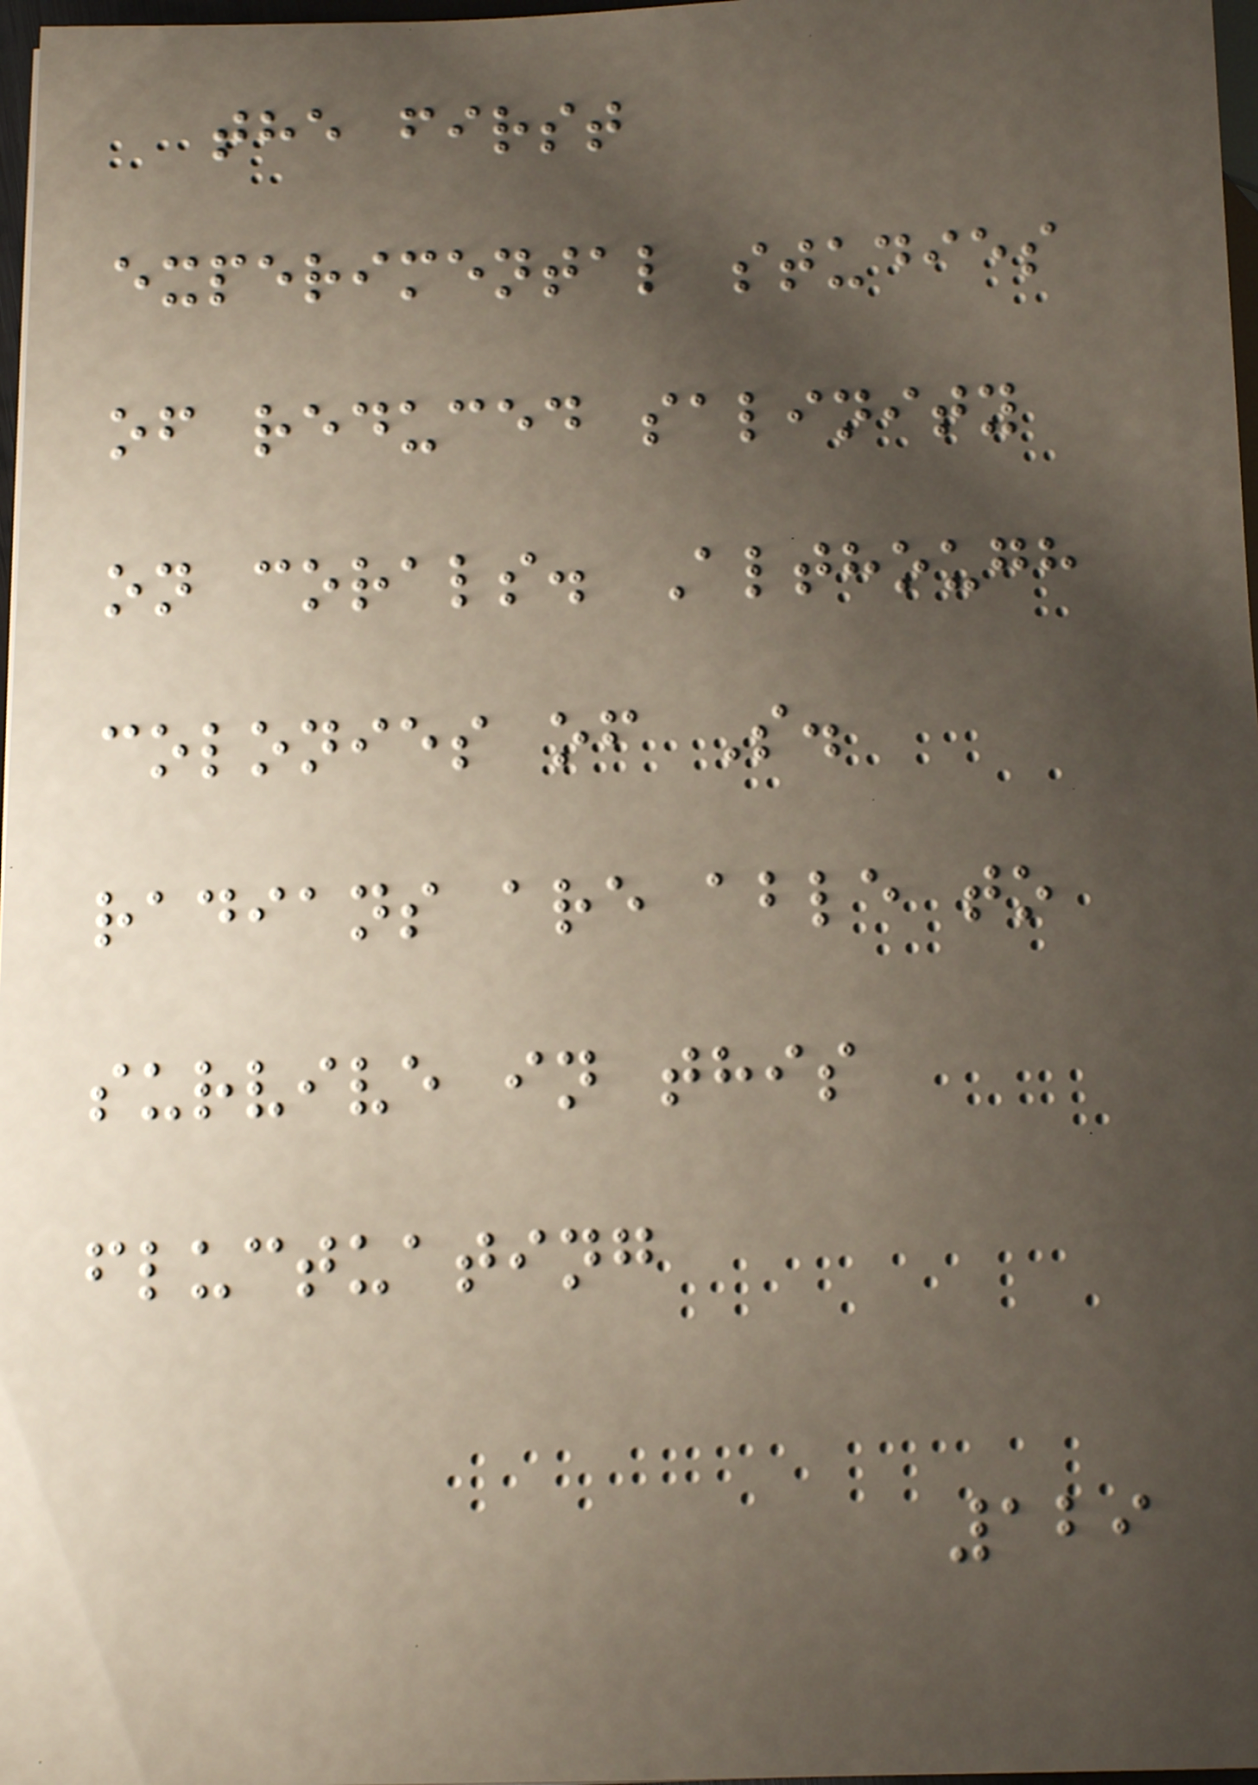the first
experimental studies
of reduced salinity
on corals. Although
colonies of S.
radians are able to
survive in this
fluctuating
129
